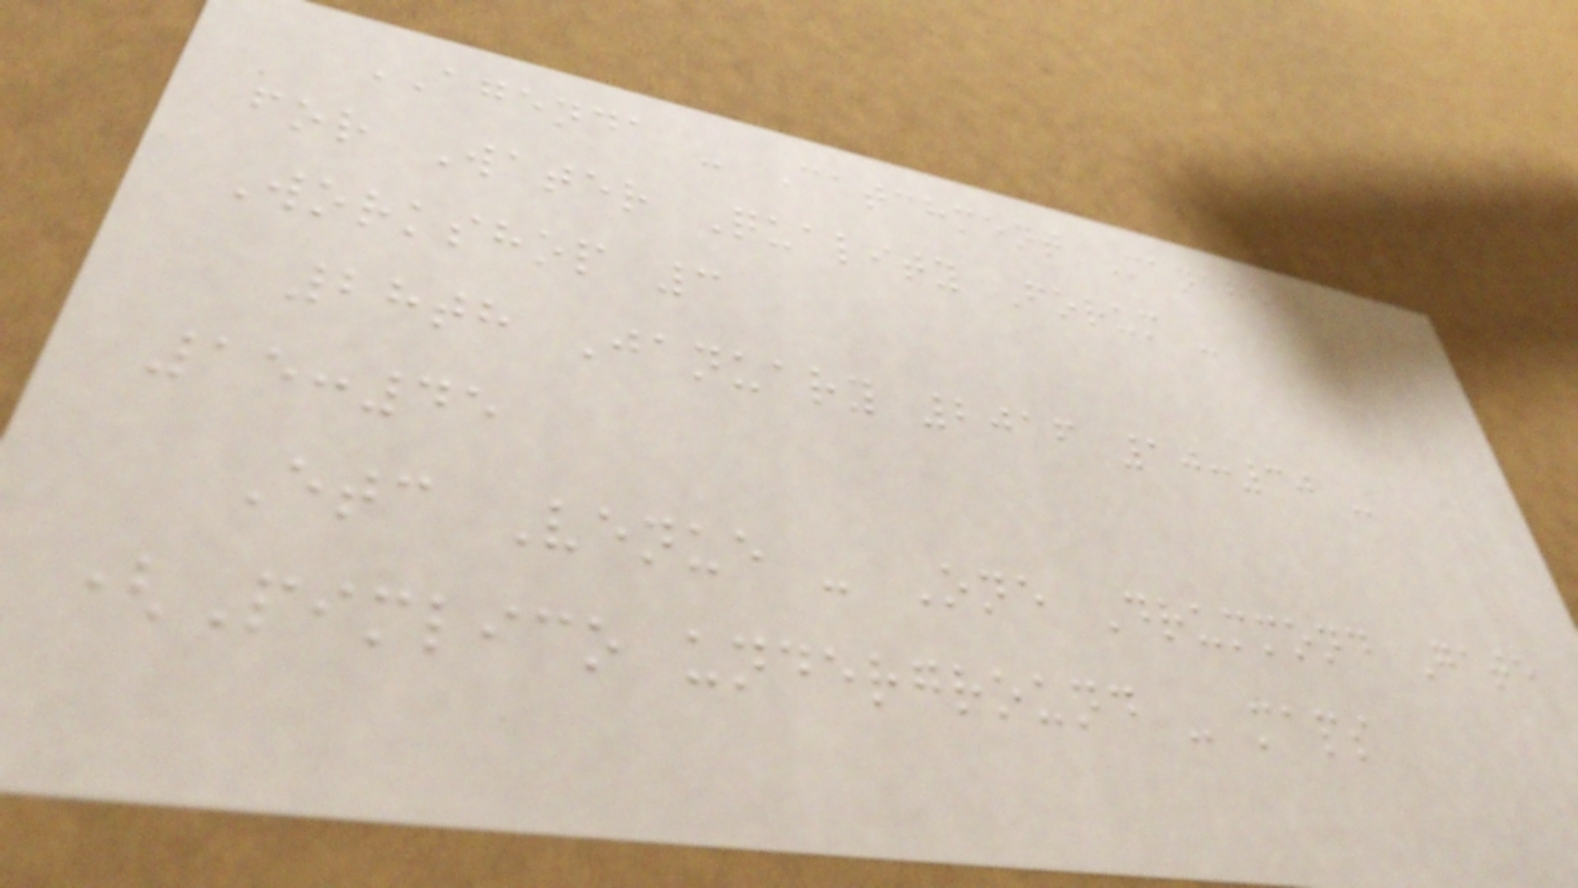AGENDA - Catchment Management
for Water Quality Forum -
Workshop 3
28th January 2016 10:30 -
15:45
Etc Venue - One Drummond Gate
(Pimlico underground - maps
